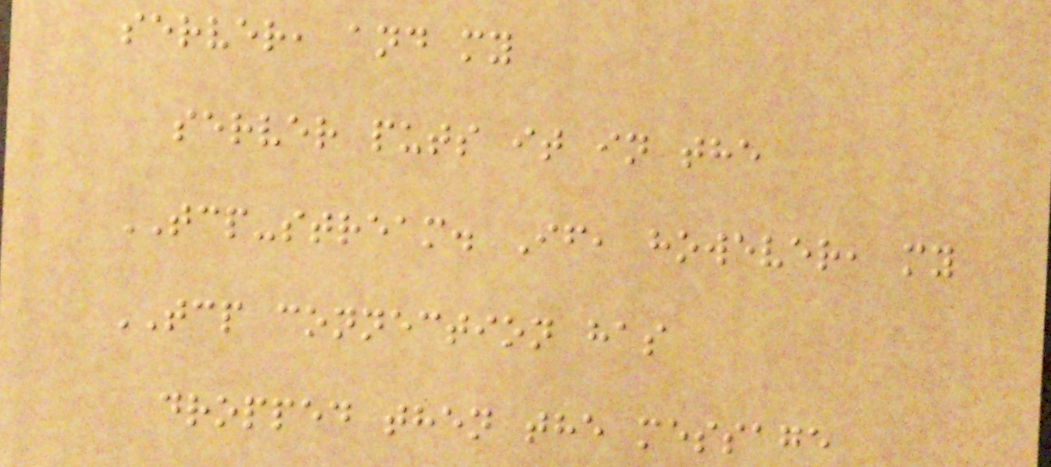server, and my
server puts it in the
TCP-stream. If, however, my
TCP connection has
dropped then the message
